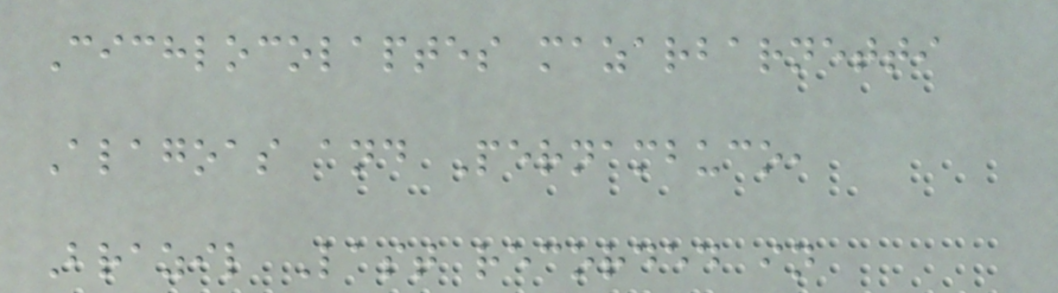Cichlocolaptes mazarbarnetti
Alagoas and Pernambuco,
Brazil Last recorded in
